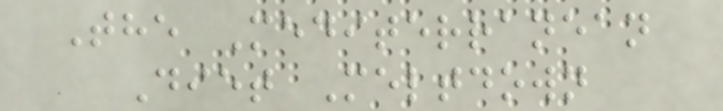The Mediterranean
Diet Meltdown
